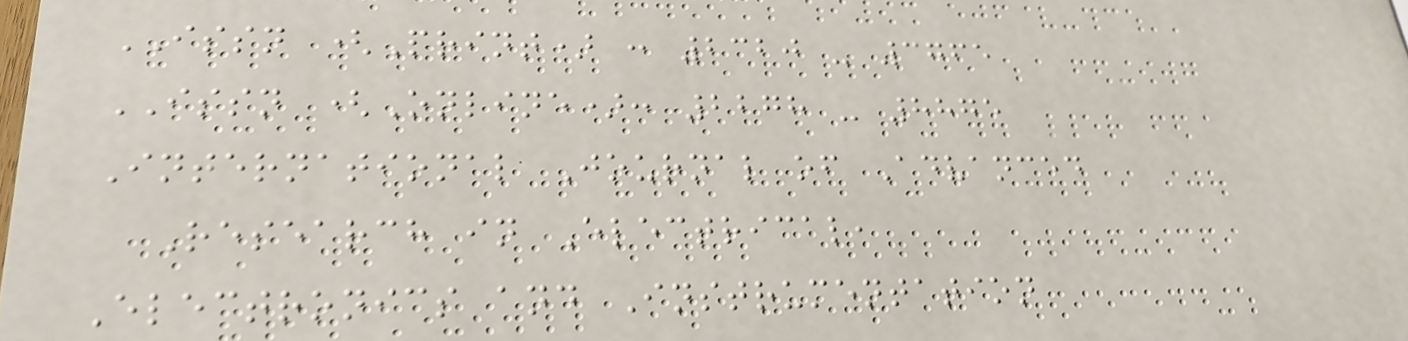ISSN (Print) : 2320 - 3765
ISSN (Online): 2278 - 8875
International Journal of Advanced
Research in Electrical,
Electronics and Instrumentation
